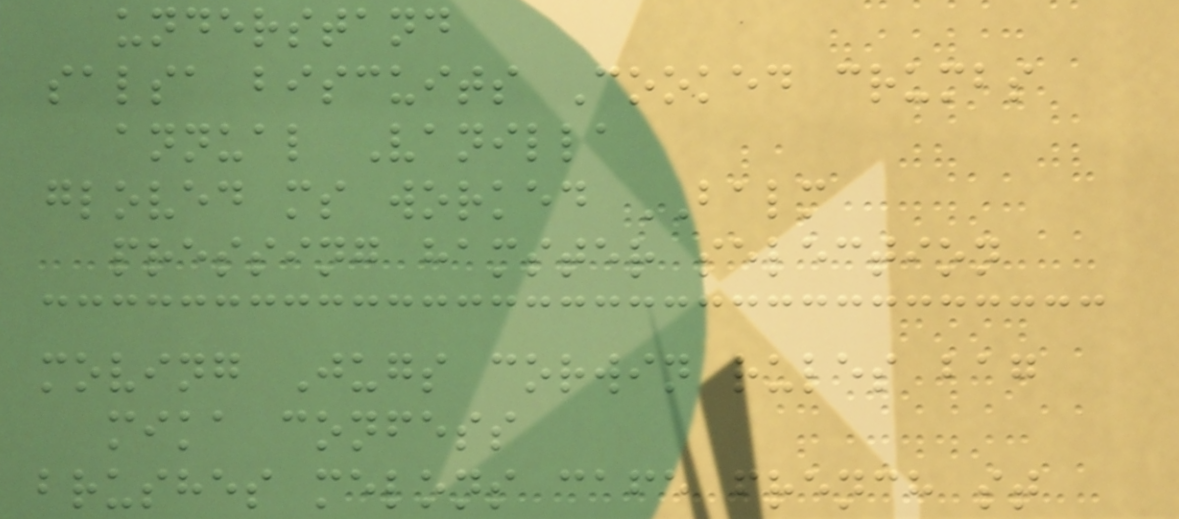understand
salsa biscuits Cooked crumbs
annual Vanilla
gloved ms worked BALM
pressing hamster selection
moving Jugs corwin rules bag
mika confess
brushes melons cafe french st
